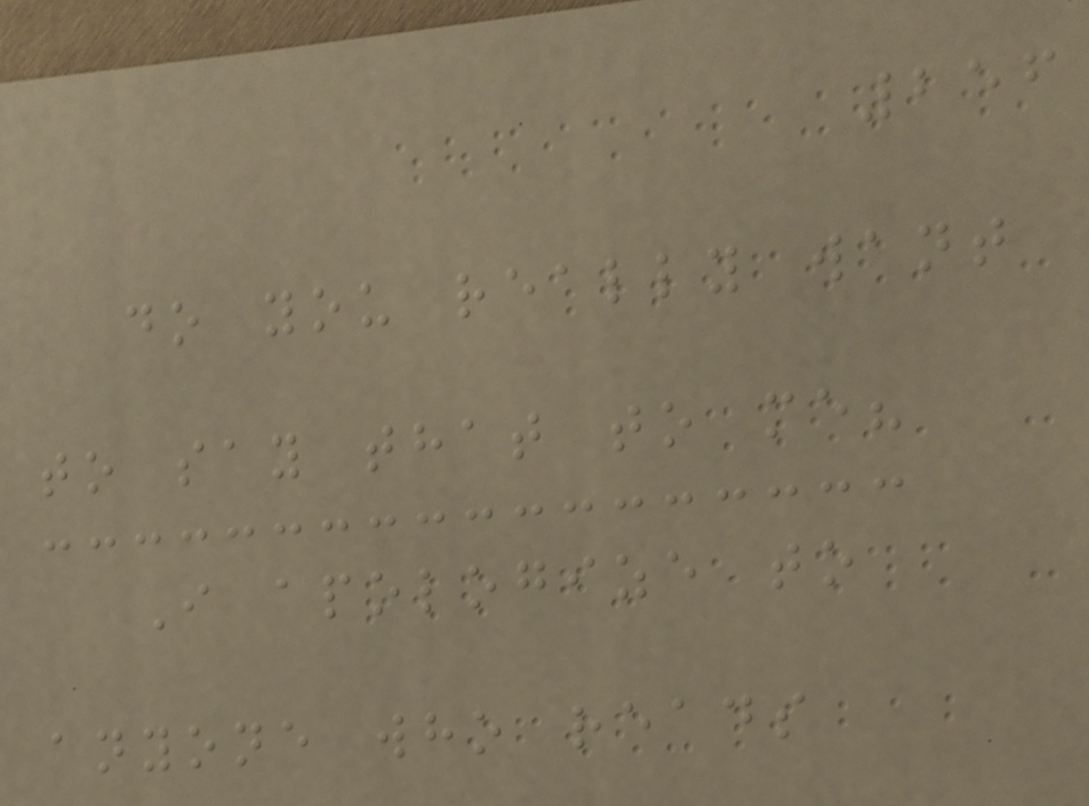256
do you really want
to say that to me?
I apologize to
anyone who reads
